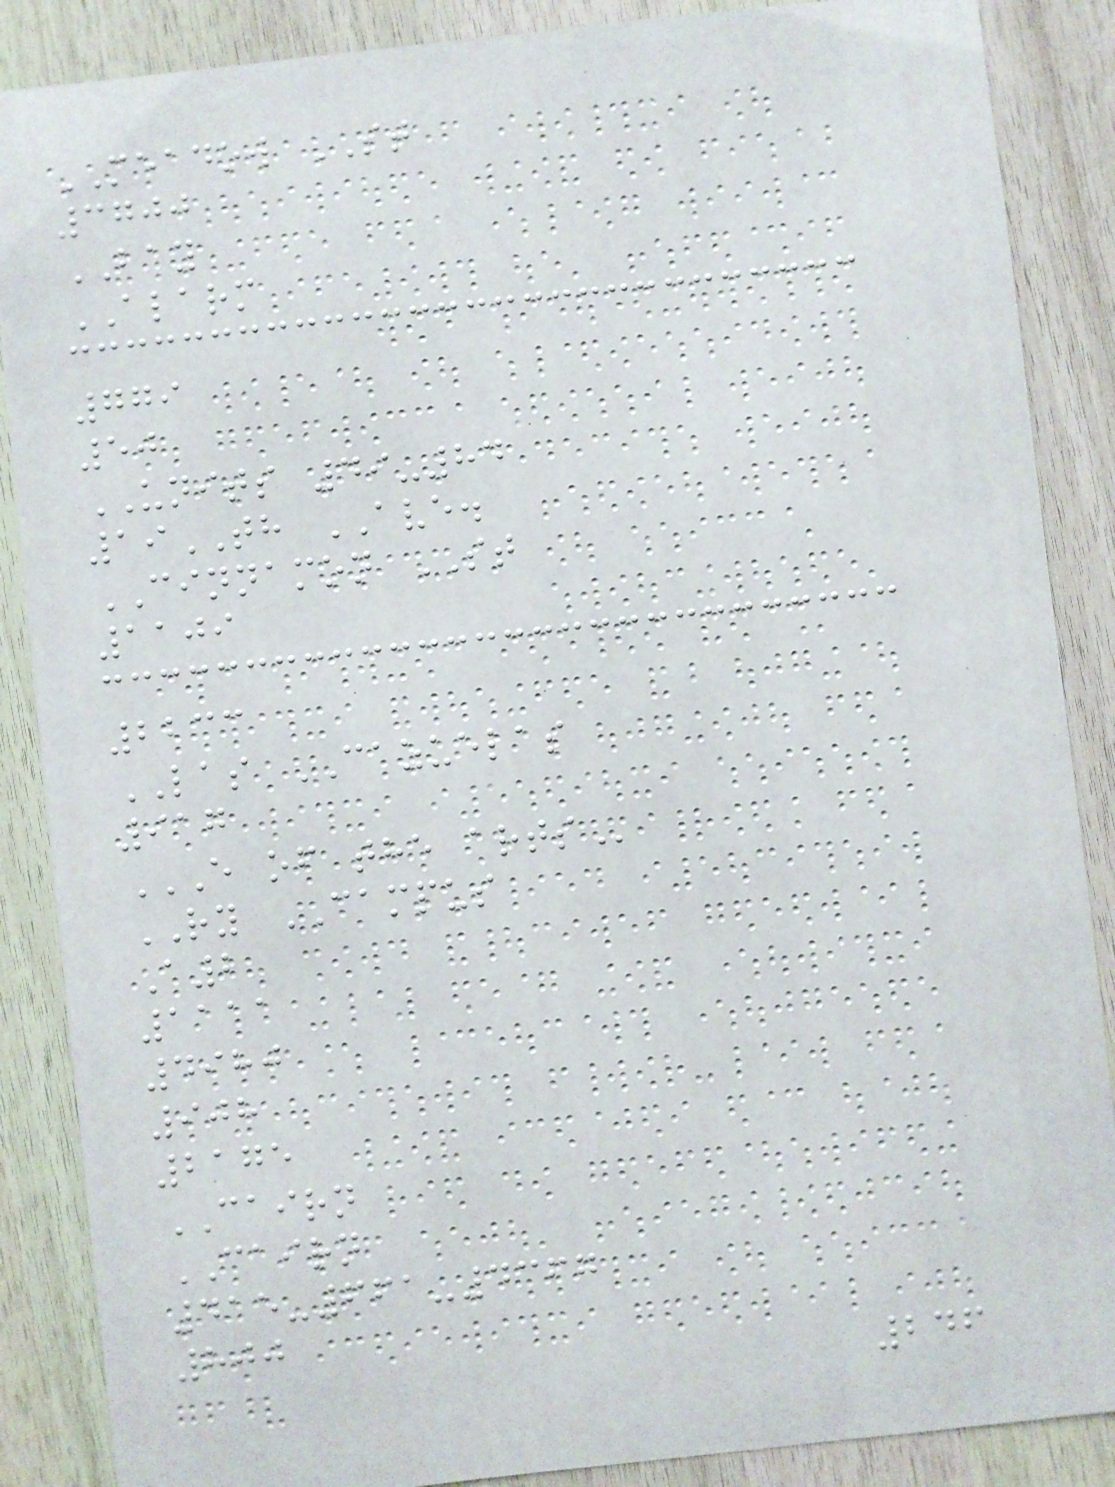MEADOW ST
3700
BAY
ALARM
779
50
UNITS 49-84
19TH AVE.
CINNAMON ST
1109
2233
LAS CAZUELAS
917
E OF THE ARTS
RY CAMPUS
A2
1111
4980
908
2175
CAIRN
CAIRN
415-661-4367
800
246
